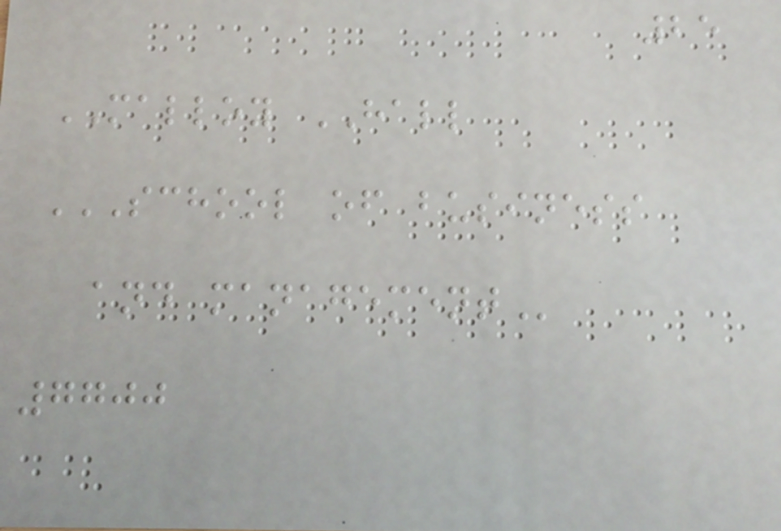25
MALLOY HALL
SCHOOL OF BUSINESS
AND MANAGEMENT
7700
